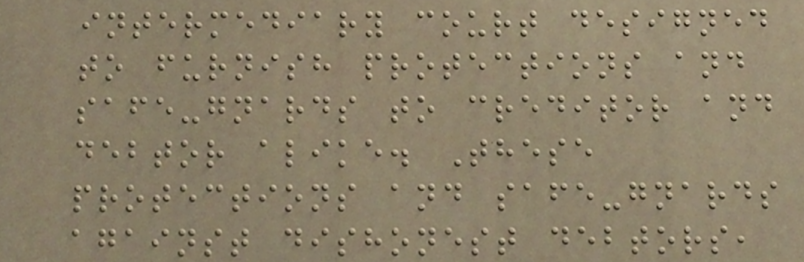intermediary court designed
to furnish protections and
safe-gnards to creditor and
debtor alike. These
protections and safe-gnards
against dishonest debtors,
